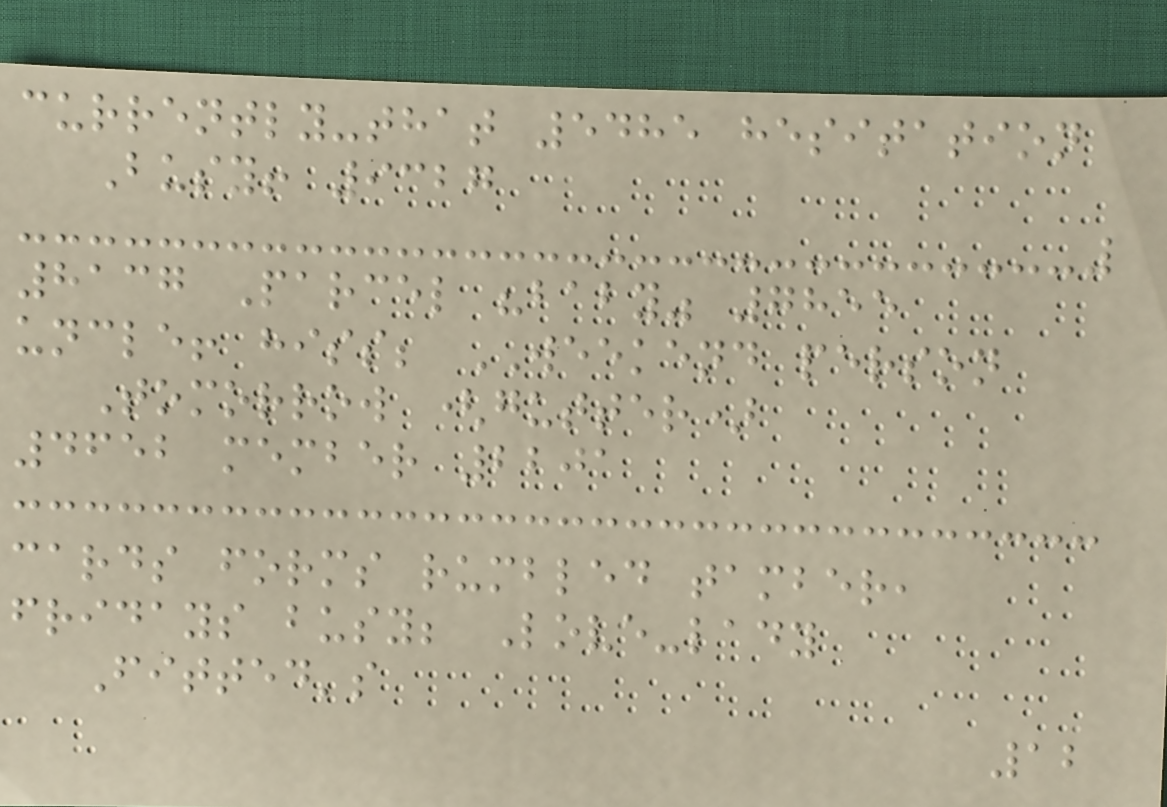currently-that 5485 hesitation
Busy! 9327
8137 Parcel "baby" 7855
uncle! hiss; WEEKEND person
Tomorrow (gutter)
4652 member 2201
cards forms rumbled tamber,
fridays busy; Love-lady
Fitted's
12
